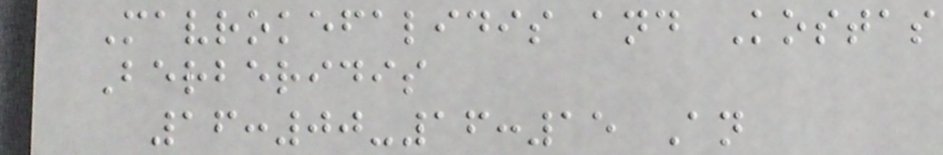Mavrokefalidis and Kostas
Berberidis
16:00-16:15 An
